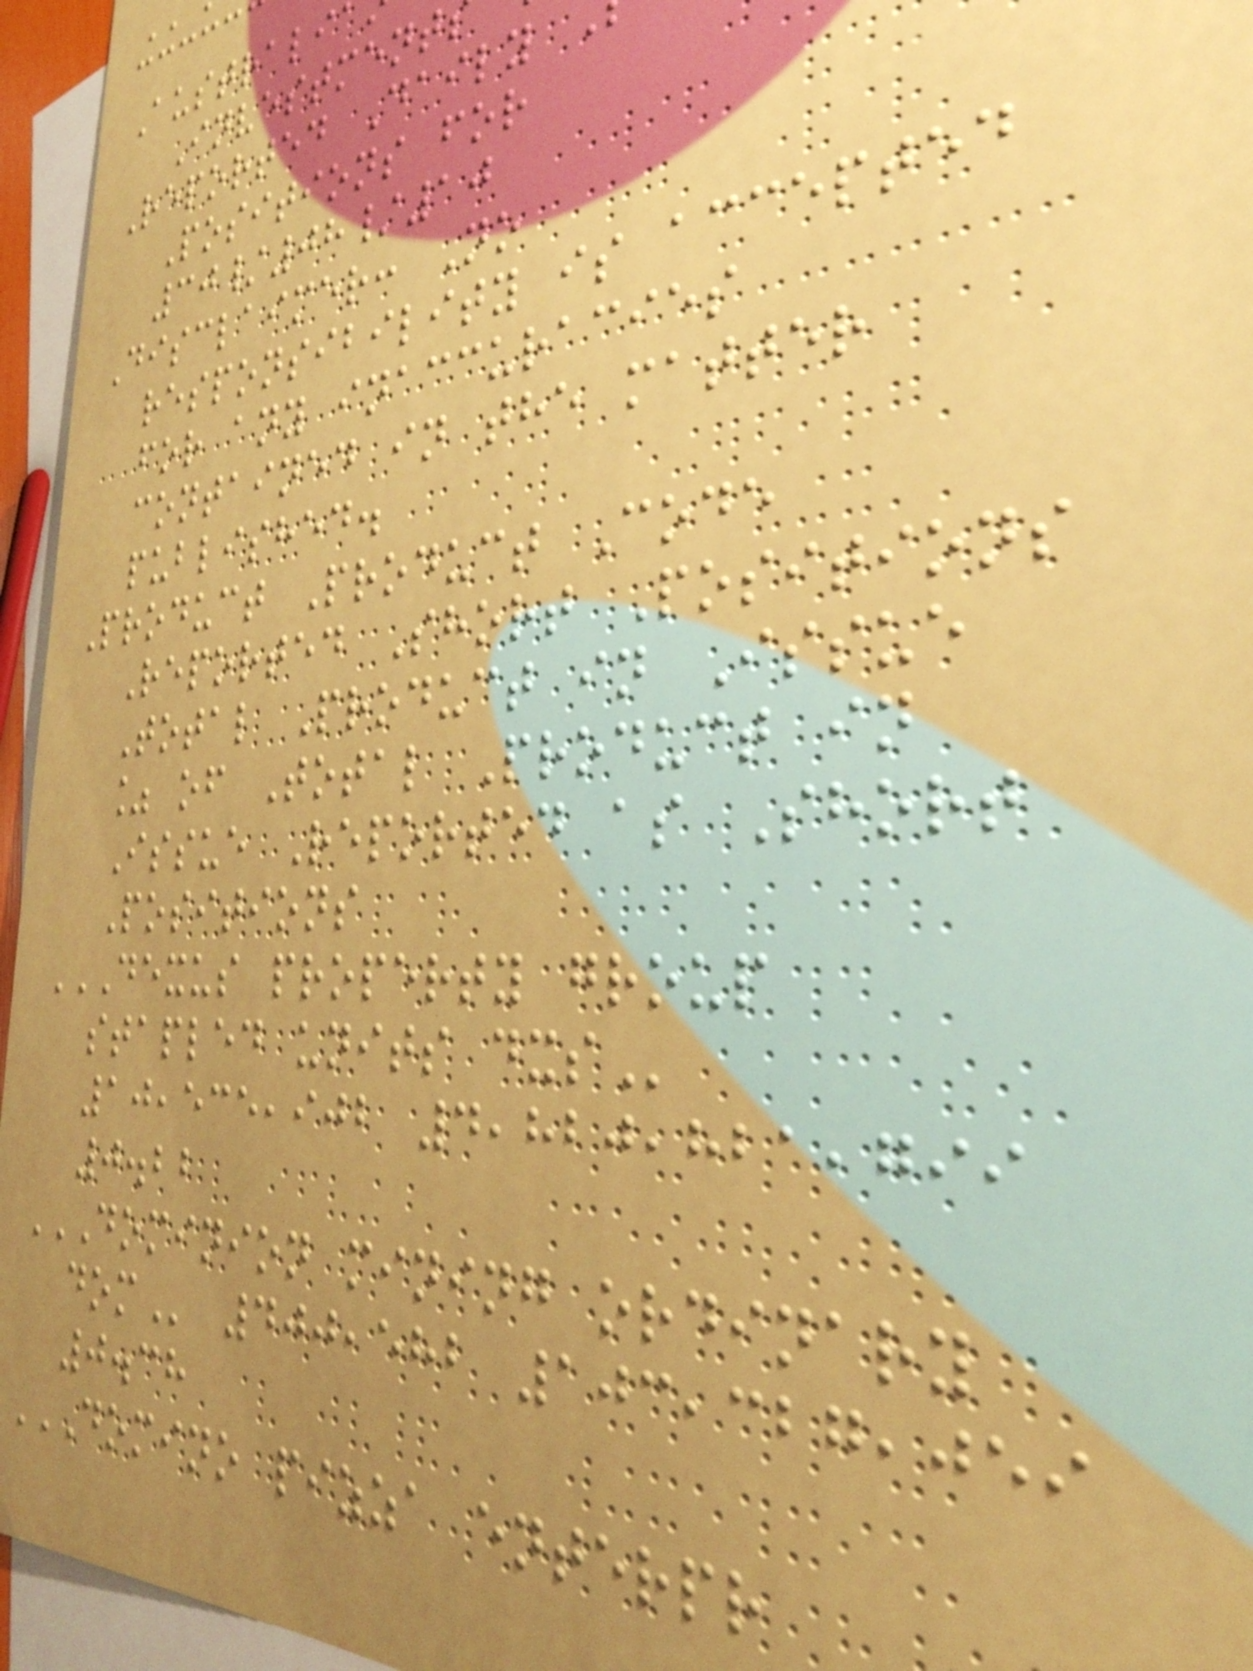Australi
Investment
Reported Daily
Positions for
30/08/10
Disclaimer: No
responsibility is accepted
for any inaccuracies
contained in the matter
published.
Product Product Code
Reported Short Positions
Total Product in Issue
% of Total Product in
Issue Reported as Short
Positions
DEXUS PROPERTY GROUP
stapled units
10,535,902 4,820,821,799
0.22
DOMINION MINING ORDINARY
400,582 103,327,059
0.38
DOMINO PIZZA ENTERPR
